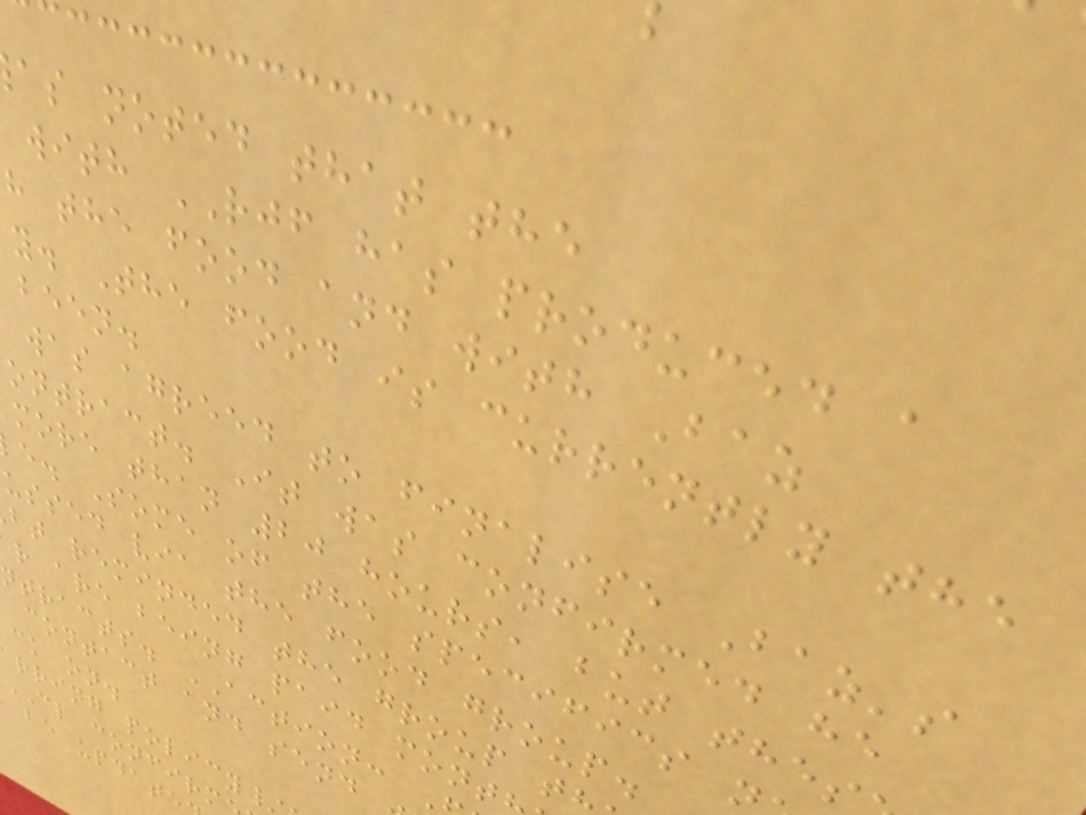as noted that the
with RJF has produced a
h the food and with Baz
y. The food is currently the
been.
was agreed to finalise Baz's
ontract. It was confirmed he
more than 20 hours, but thes
e. Some of the specifics n
ussed via the food group.
bt reminded the group t
r are being paid mont
tracts. ACTION:
contact and send
ck on.
rring policy
CL confirm
